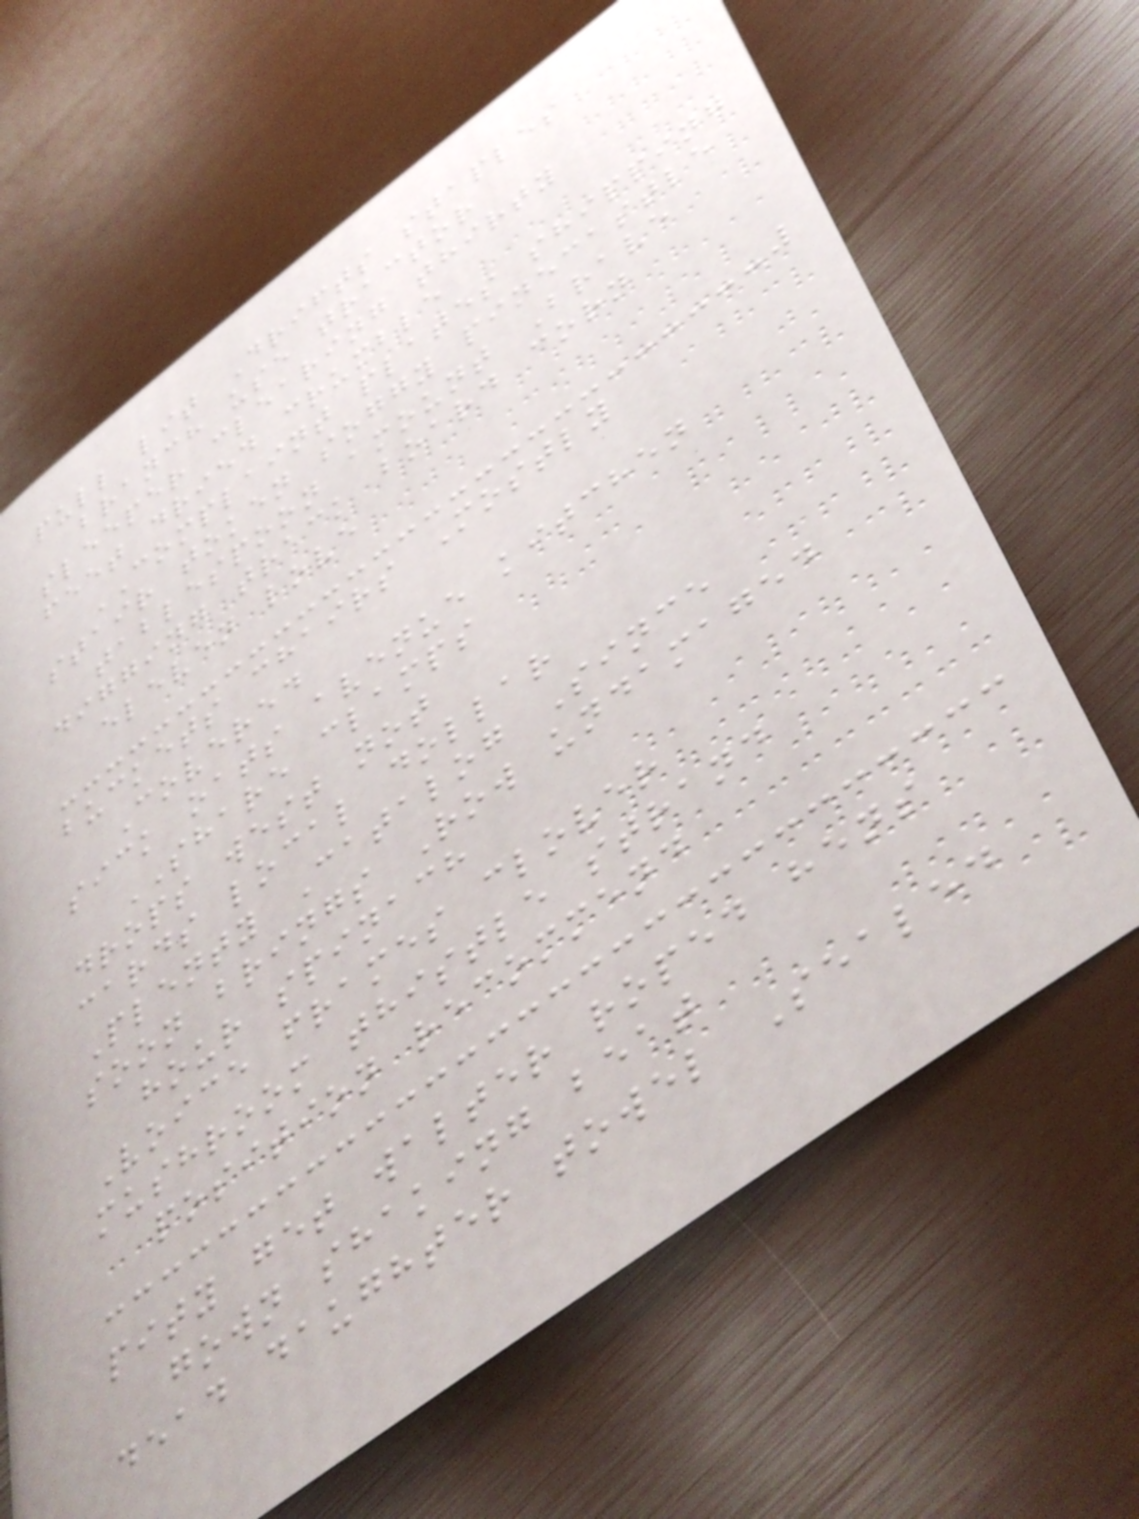pull lit Drifts staples
branch use tractor
sleeper clearing thirty
feet dried crumble
COMPLAINT plates shipping
stair token soggy pinecastle
tablespoon amount Brave
digging track board corn
eleven love
buckets chairs Mostly
Covered
sick oats avenue kitchen
SHARE clamps
drops west not
cards local dollar
Plenty Catalog Since
soon brings Row undamaged
hour spinach
Voice frames clover
mushroom thistle strand
position recommend
pity get walter roped hens
gown shaking beat
dead daughter towel Sealed
